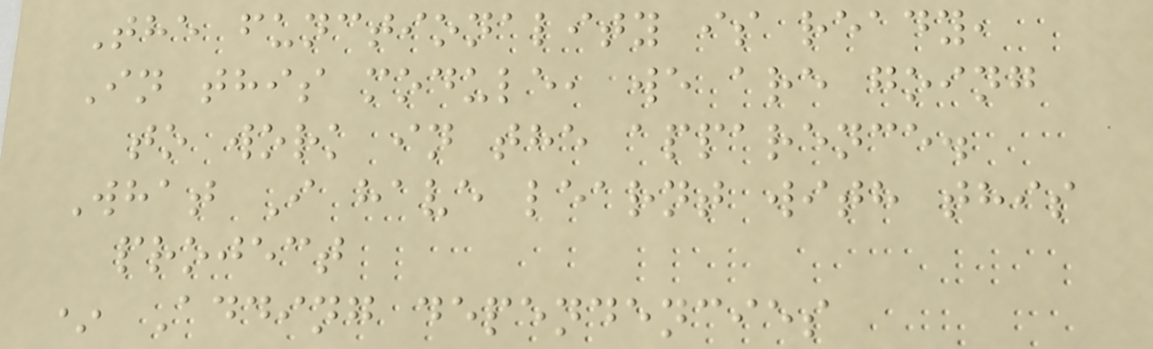The functionality is ready,
In this module, we are going
to work in the apparence.
What I have learnt with this
project
* Adding dependencies
